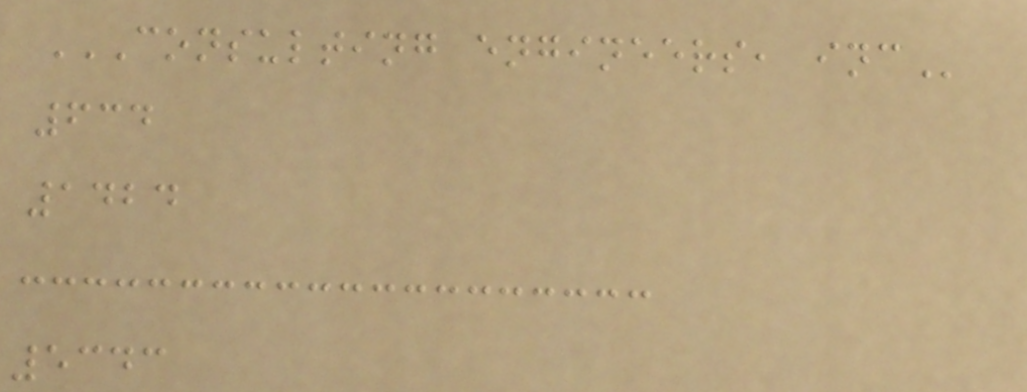CONSULTING ENGINEERS, INC
634
1424
5343
